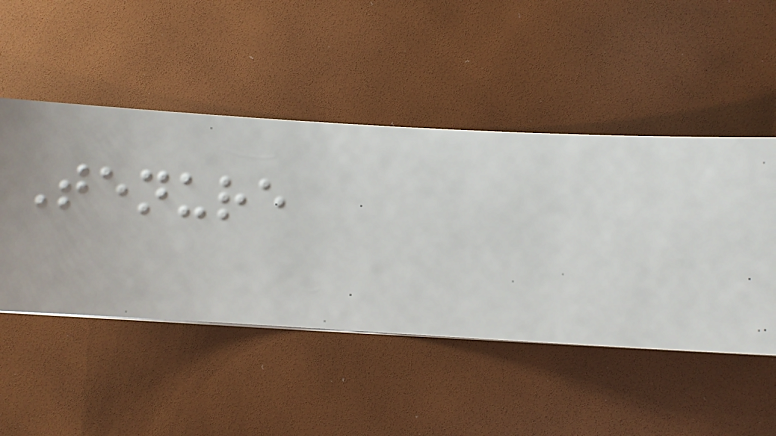Tenure
